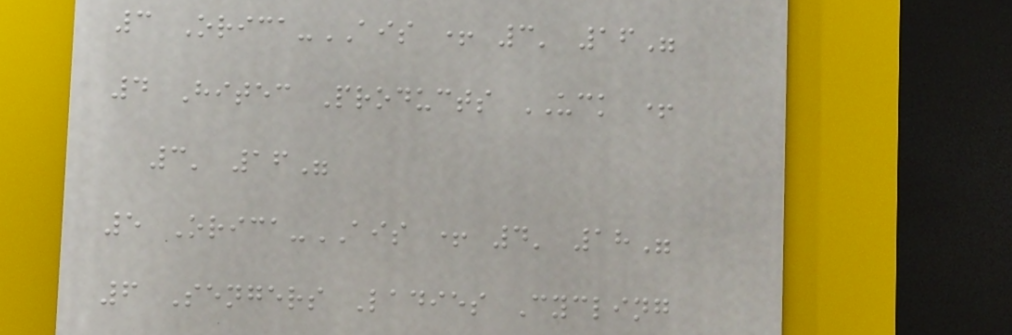3 Orica-AIS + 3' 16"
4 Hitec Products UCK +
3' 16"
5 Orica-AIS + 4' 18"
6 Sengers Ladies Cycling
